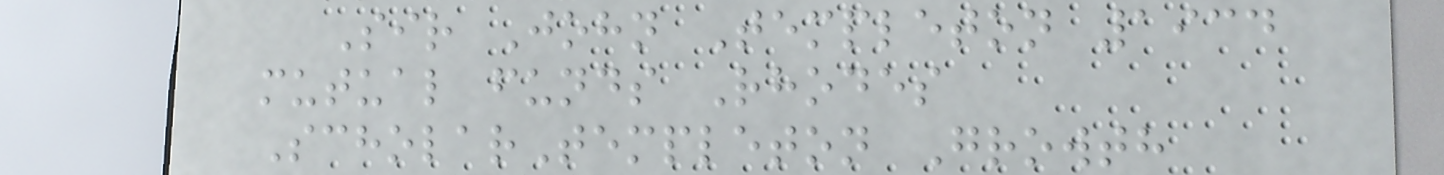Sir John Templeton 1934
mutual funds Rhodes
ScholarTempleton Growth
